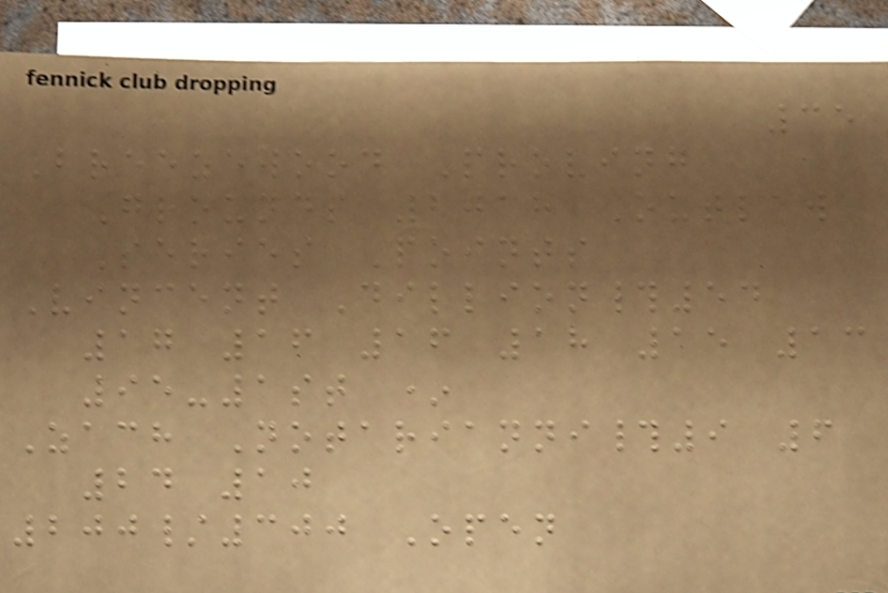35
Breezewood Proving
Grounds 2018 Outlaw
Series Points
Vincent Dillion#54
17 16 16 18 15 13
95-1st *
Zach Notarianni#9 6
24 10
200/300 Open
